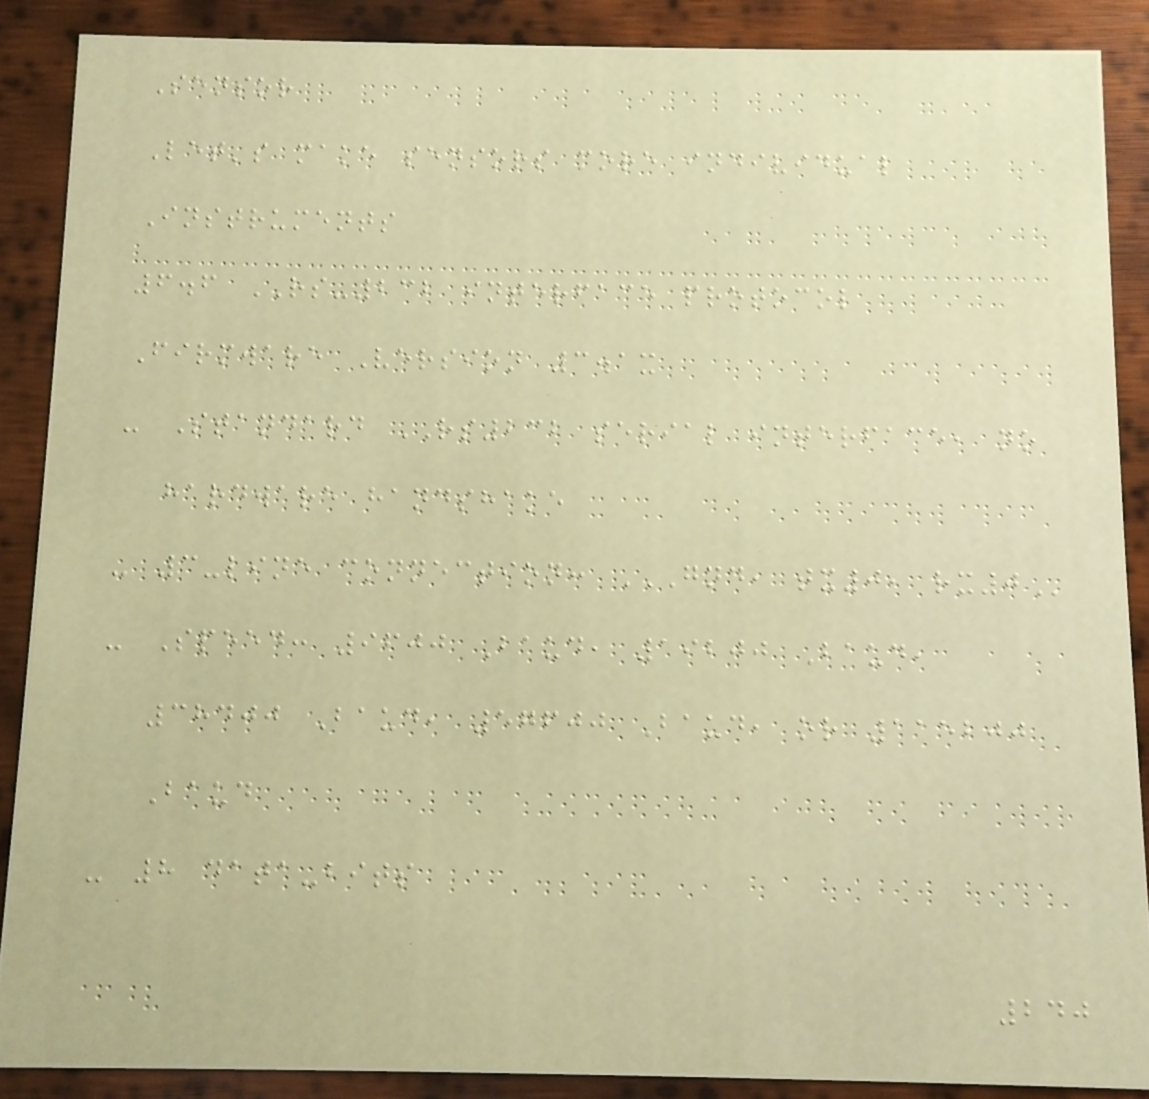Sensor
Let's make sensors more individual
Instruments
6.6 RS-232 interface protocol
Firmware Version 3.1x
- Standard RS232 serial interface, no
hardware handshake
- 3-line connection: GND, TX0, RX0
- Speed: 9600 Baud, 19200 Baud,
38400 Baud, 57600 Baud, or 115200
Baud
- 8 data-bits
240
